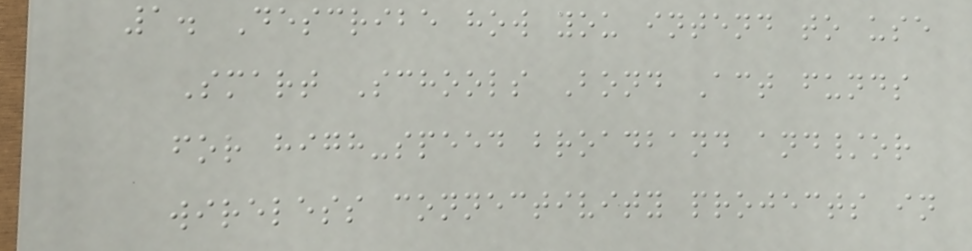1. Describe how you intend to use
Smart Schools Bond Act funds
for high-speed broadband and/or
wireless connectivity projects in
